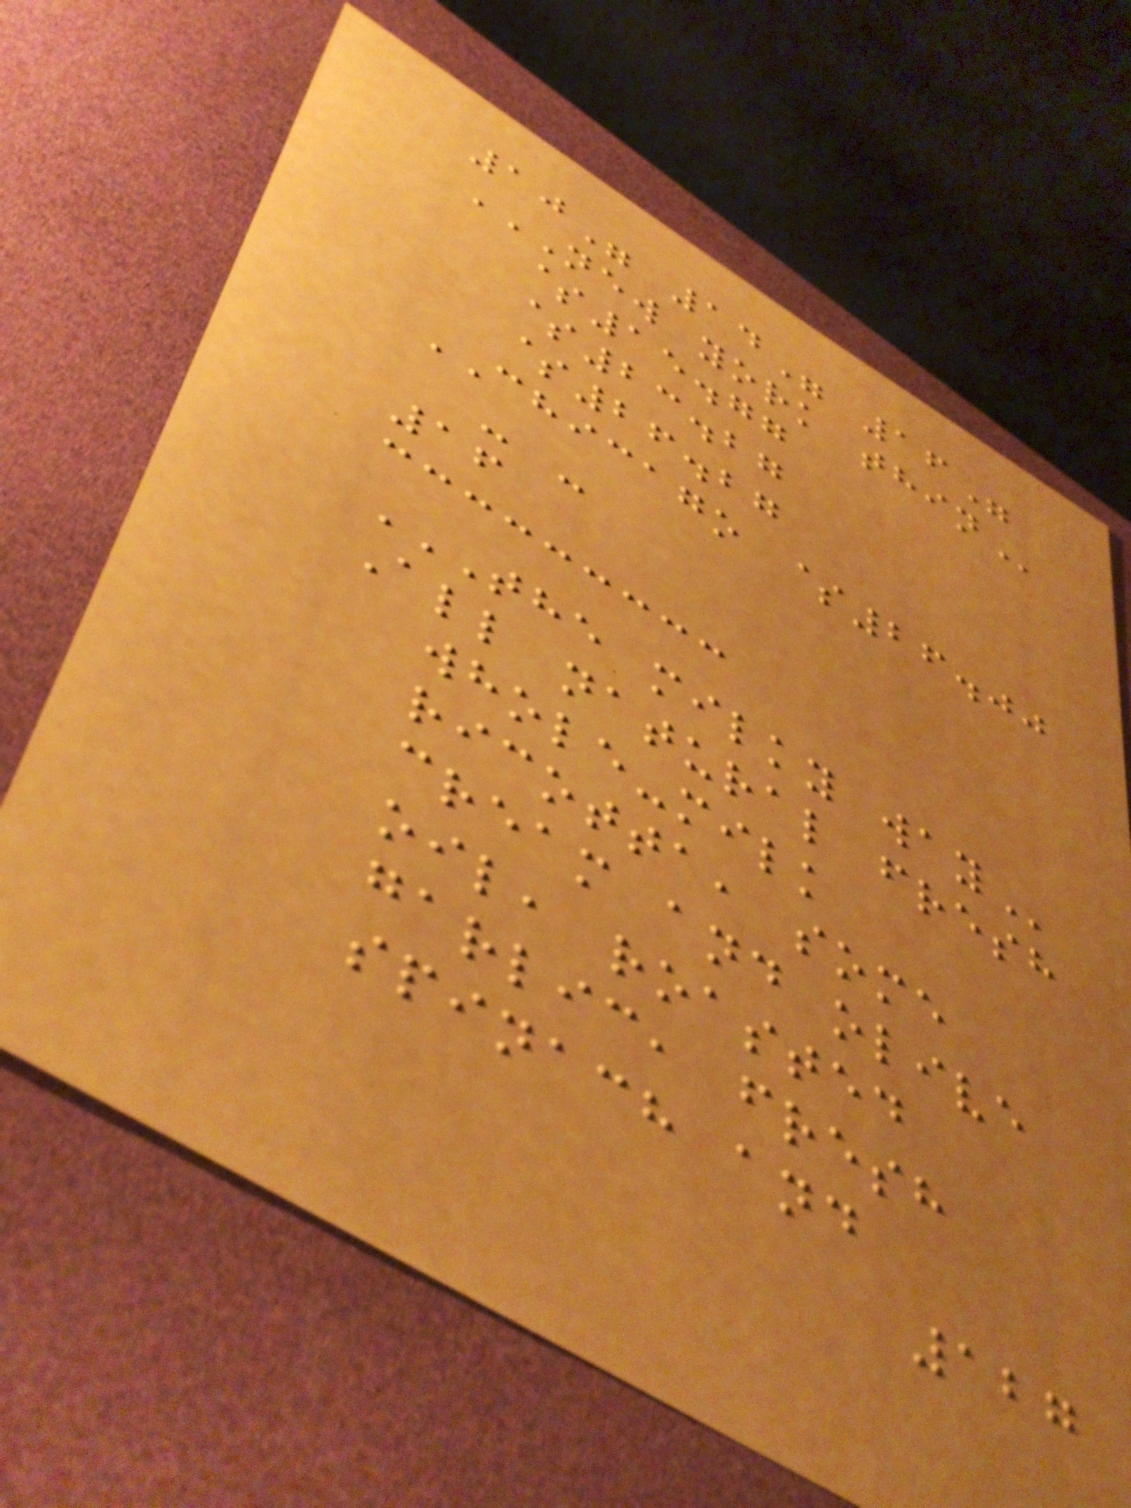10" 14" 16"
NEW YORK THIN
$15.77
$23.27
$26.27
CHICAGO $26.00
- -
16
THE MILKY WAY
All natural fresh
whole-milk
ricotta, some
cream and olive
oil, roasted
garlic, fresh
spinach and
127
